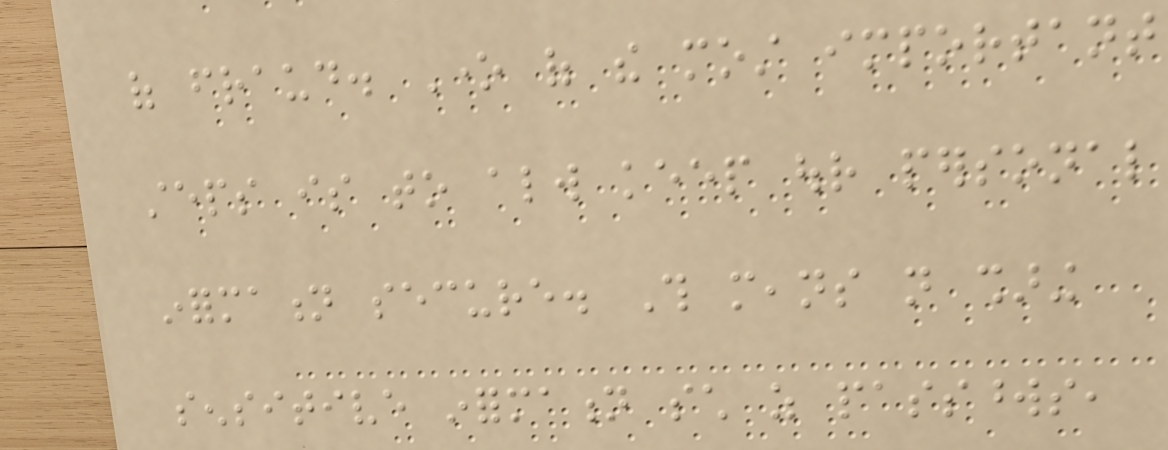of fraud. One of the most important
steps is to always keep our personal
information secure. This means not sharing
sensitive information such as passwords,
